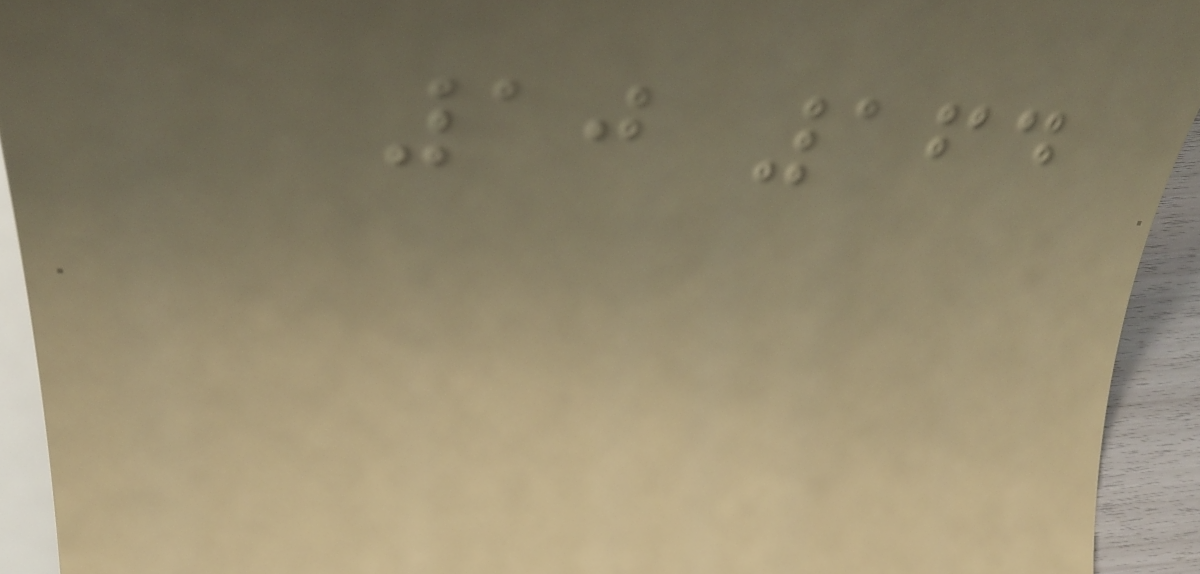10 164
